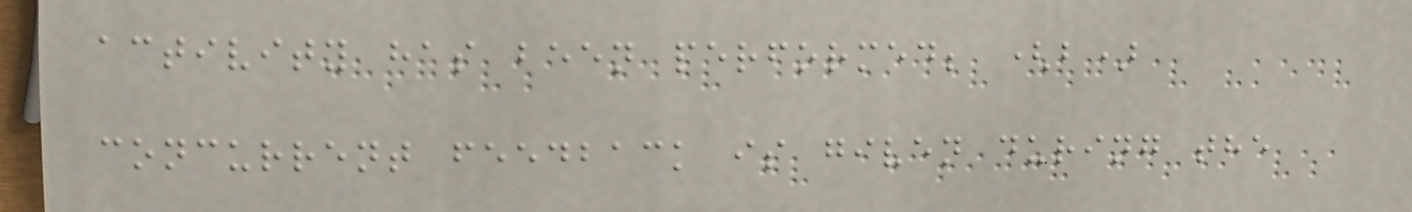activity has been performed; (b)
concurrent feedback is given during the
